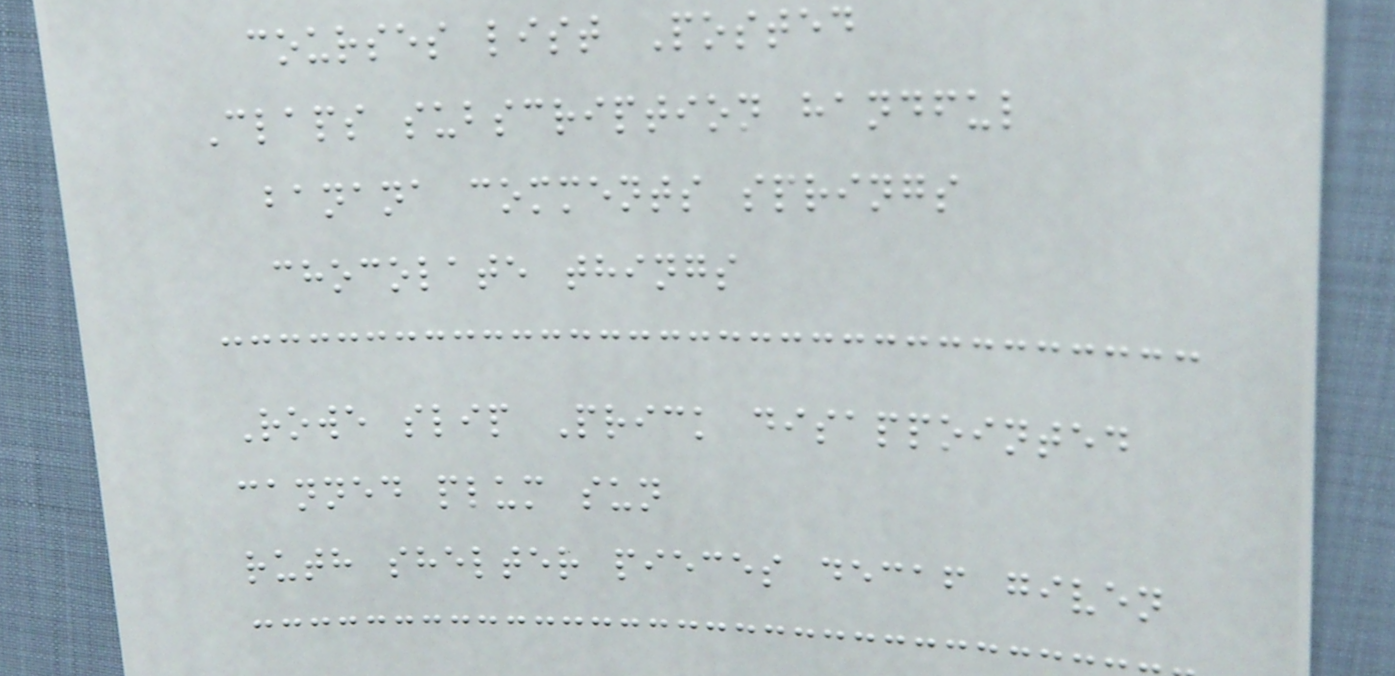courses list Posted
Claps subscription handful
banana comments springs
chocolate things
Rowe slip Prick disappointed
canned plum sun
ruth shelter pieces decaf given
